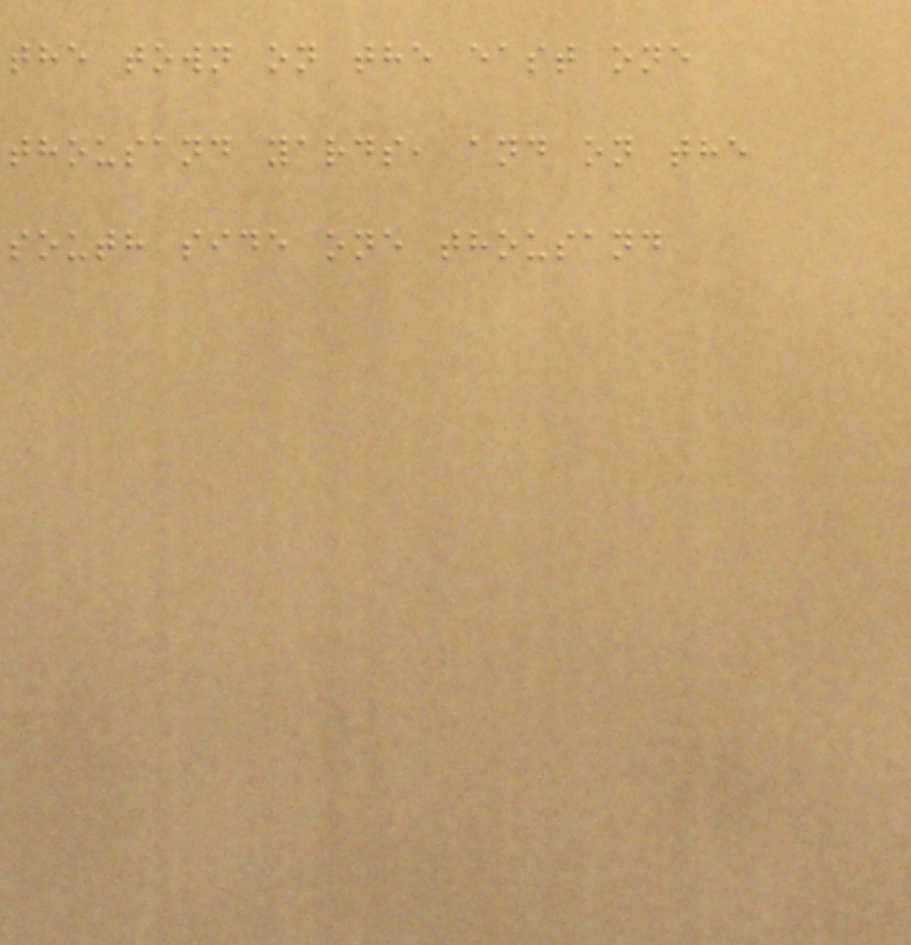the town on the east one
thousand yards, and on the
south side one thousand
